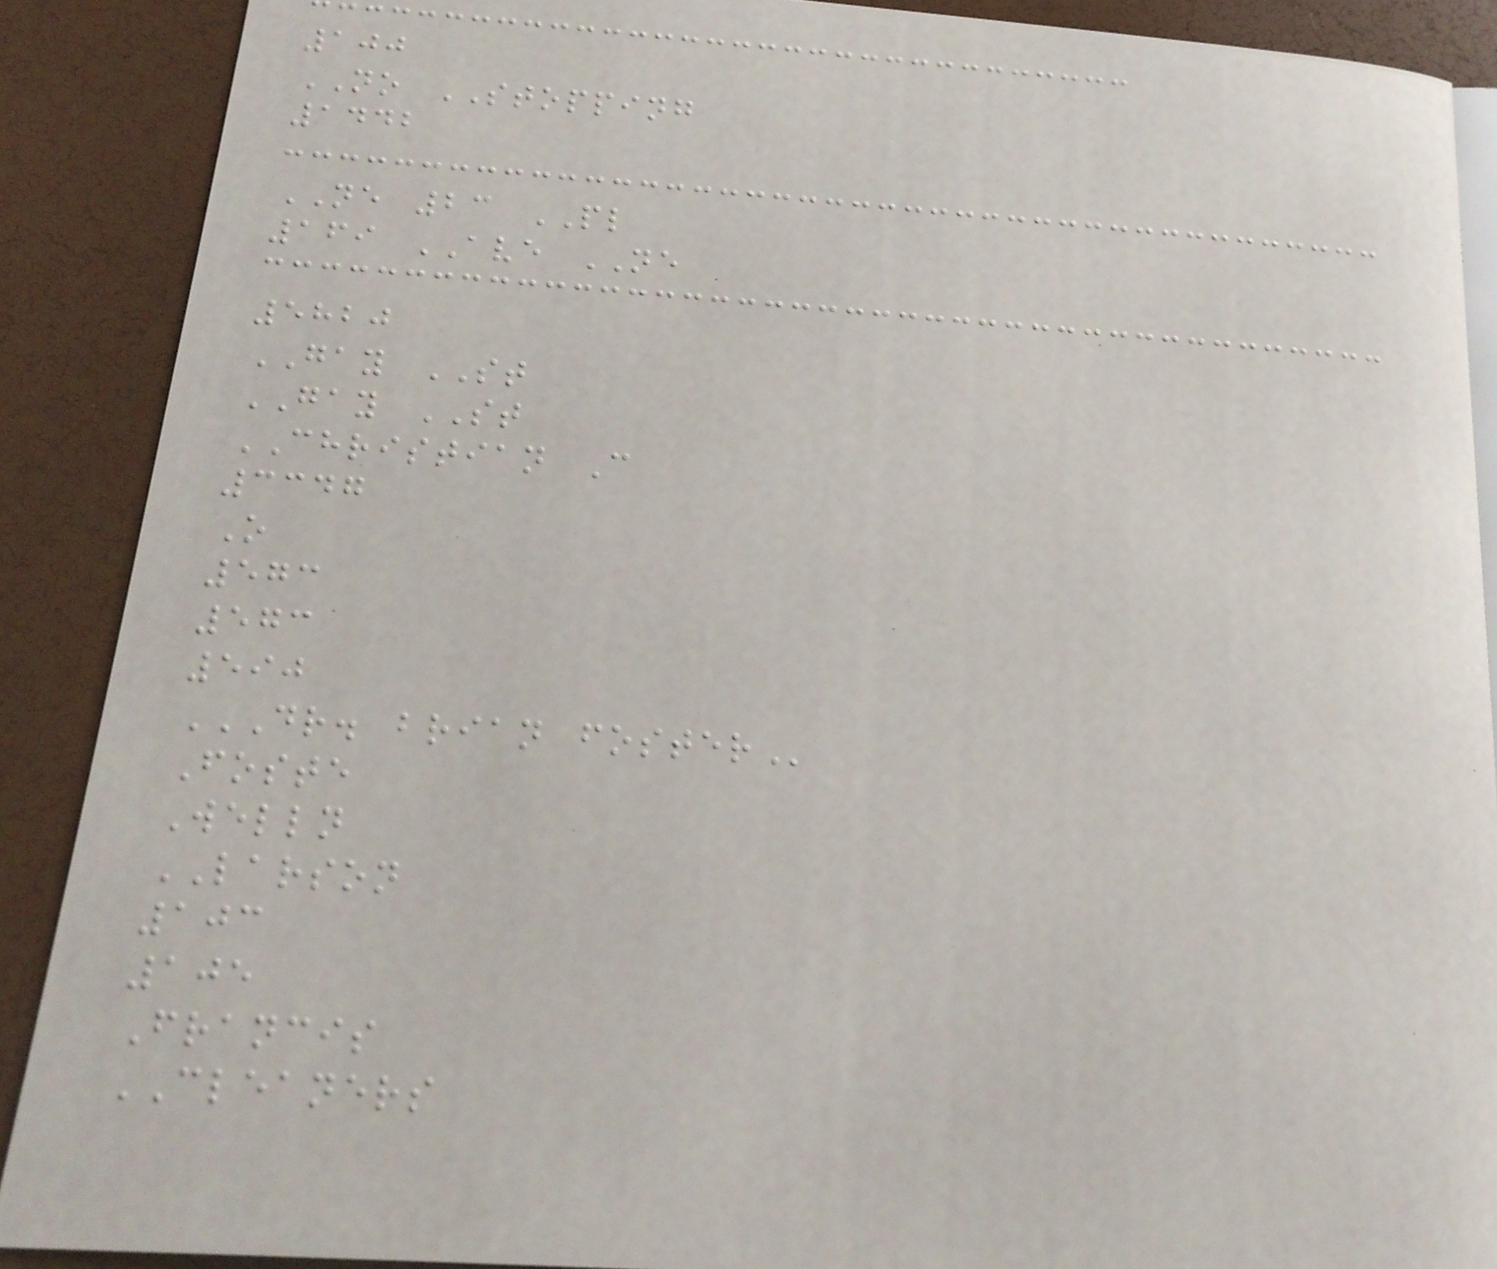100
NO STOPPING
1442
NE 23 PL
169 AVE NE
5820
GAY ST
GAY ST
CHRISTIAN C
3347
O
573
573
590
DR. BRIAN FOSTER
Foste
Welln
LARSON
103
105
Francis
CLEANERS
